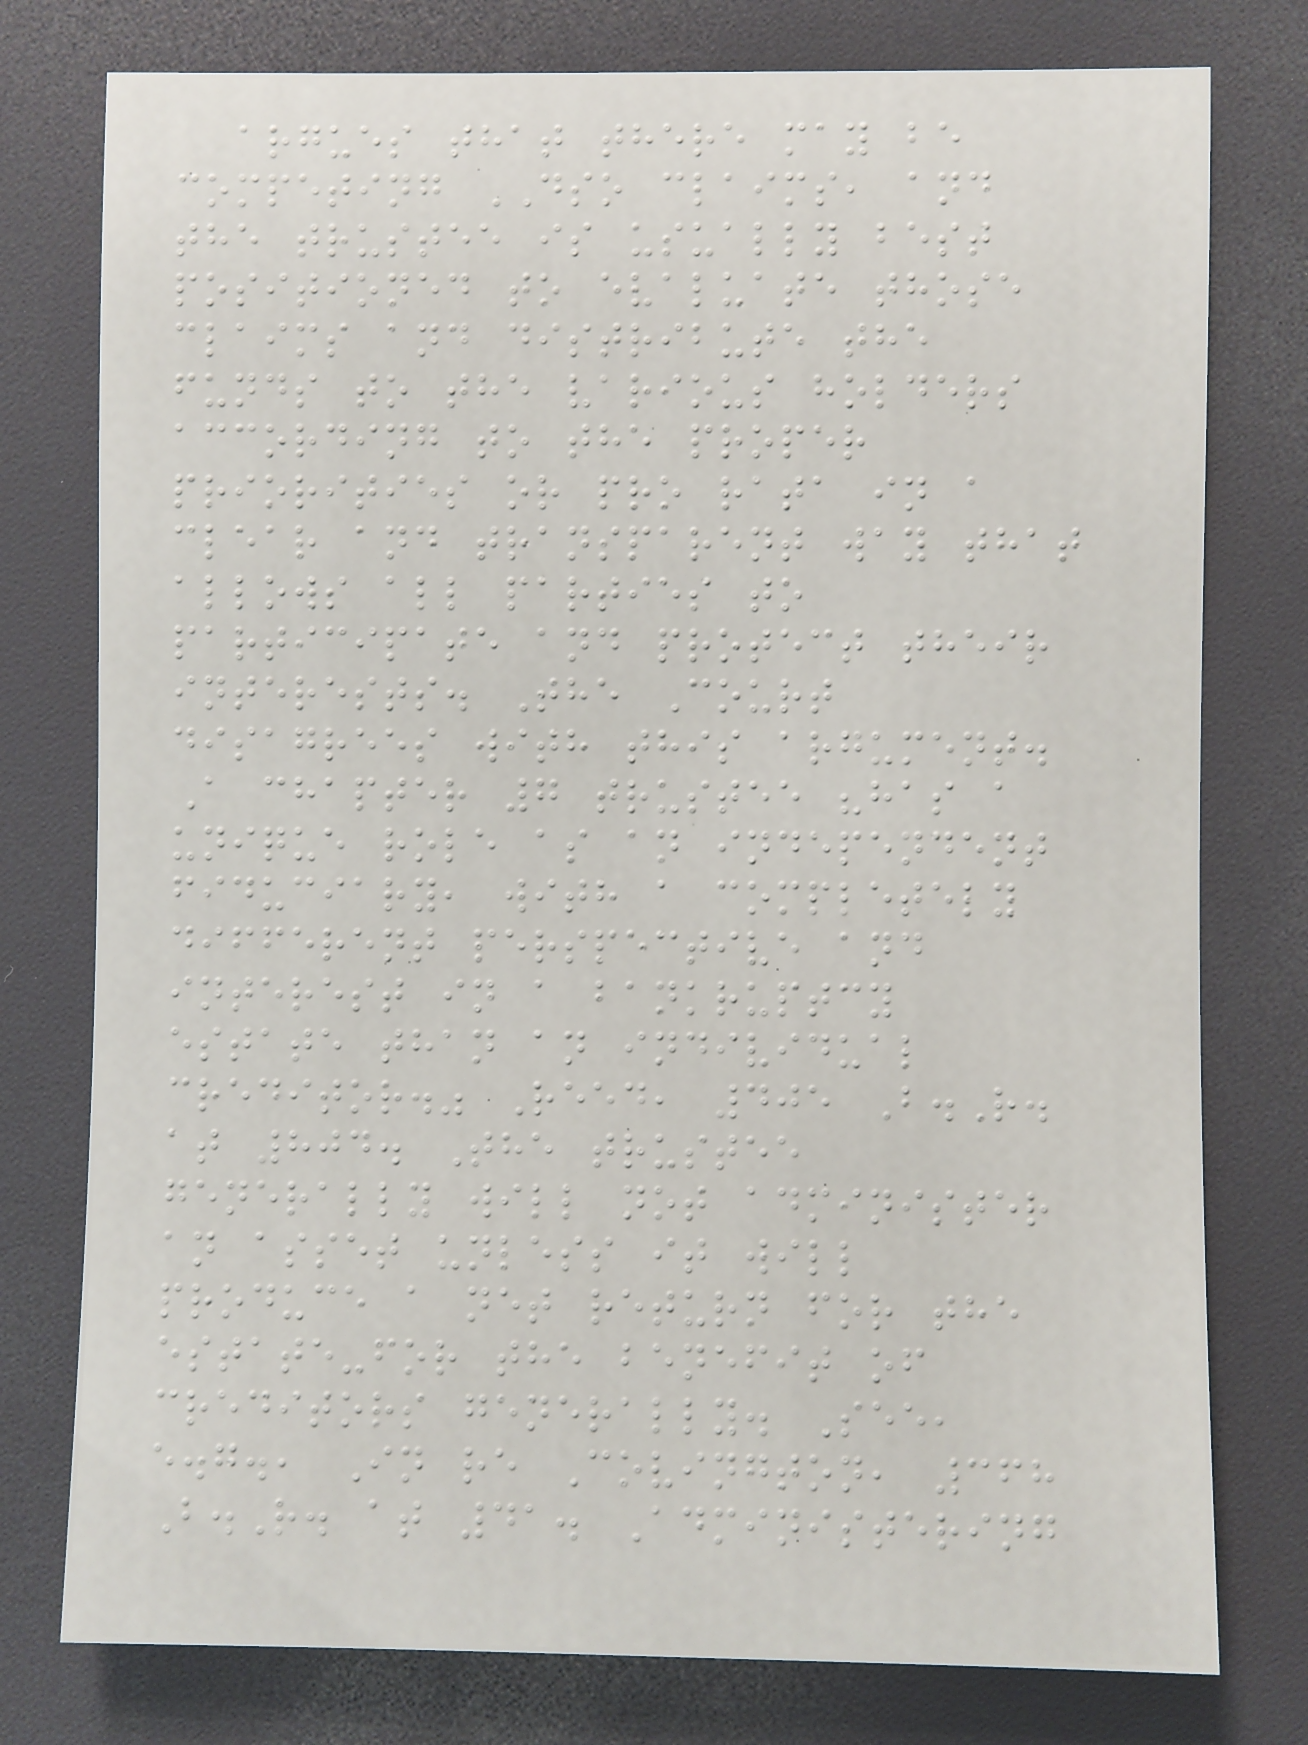argues that there may be
competing DSO claims, and
the trustee is usually best
positioned to evaluate those
claims and distribute the
funds to the various holders
according to the proper
priorities or pro rata in a
clear and transparent way that
allows all parties to
participate and protect their
interests. The Court
disagrees with this argument.
A chapter 7 trustee "has a
unique role as an independent
fiduciary, with a completely
different perspective and
interest in a bankruptcy
estate than an individual
creditor." Reed, 405 B.R.
at 804. The trustee
generally will not administer
an asset unless it will
produce a net return for the
estate-for the benefit of
creditors generally. See,
e.g., In re Covington, 368
B.R. at 41. Administering
